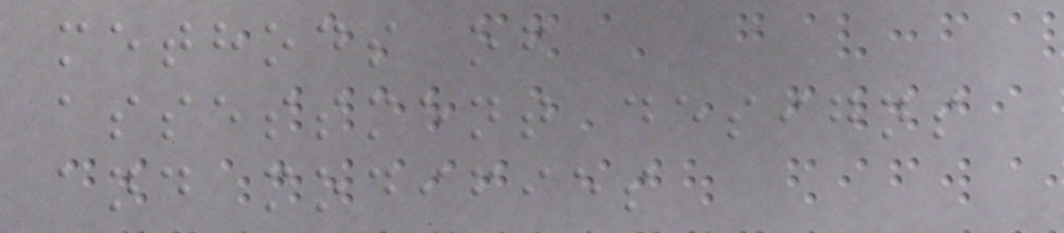methods of
assessment designs
and modifies
